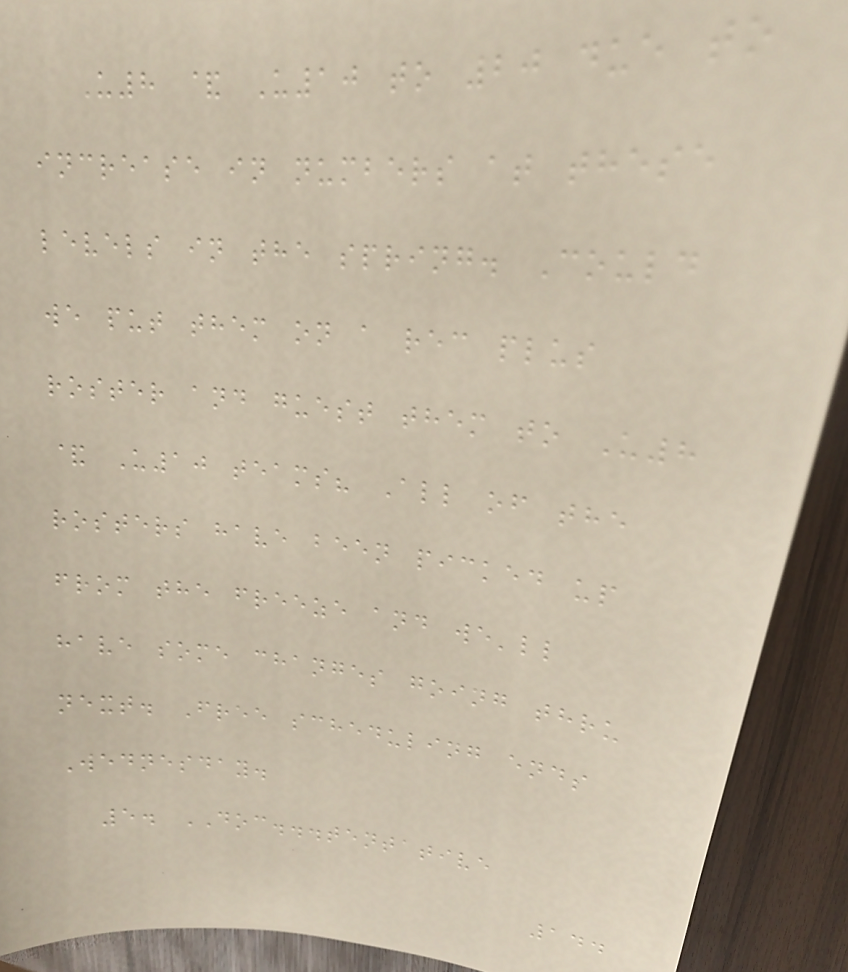U8 & U10 to 20 due to
increase in numbers at these
levels in the spring. Could
we put them on a rec plus
roster and guest them to U8
& U10 teams? All of the
rosters have been picked up
from the freeze and we'll
have some changes going thru
next. Free scheduling ends
Wednesday.
5. DOC...tentative
144
